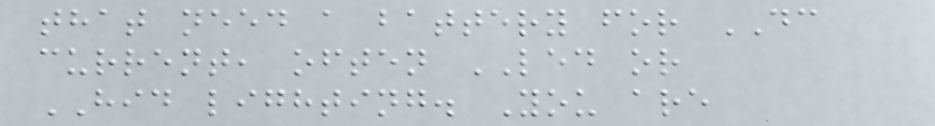that need a battery for DC
current, often LED or
HID lighting. You are
